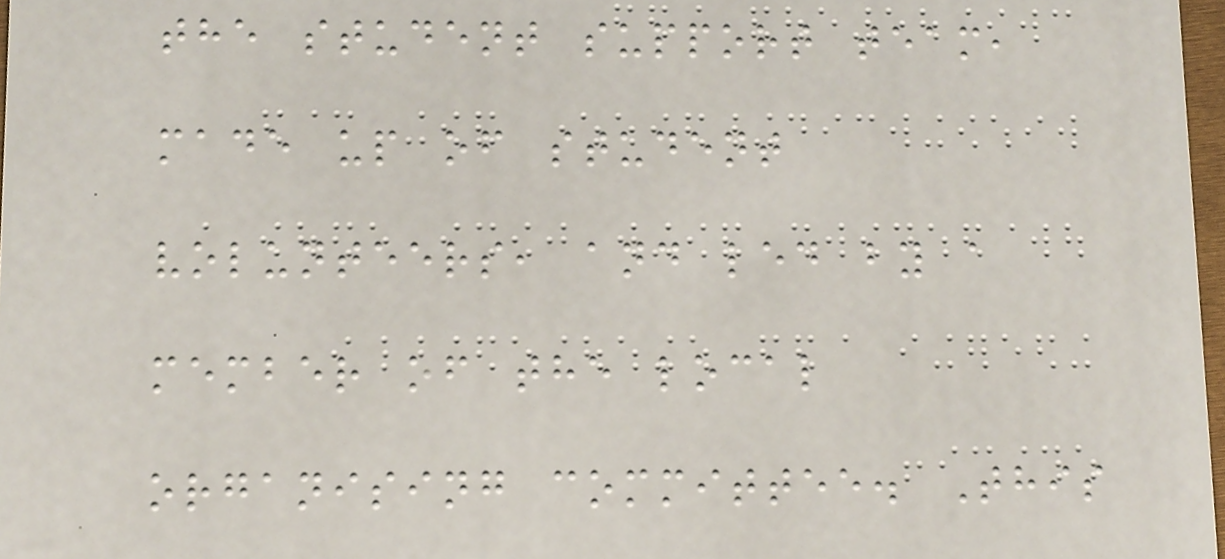the student support team,
made up of student
volunteers, and led by a
member of the local
organising committee. This
